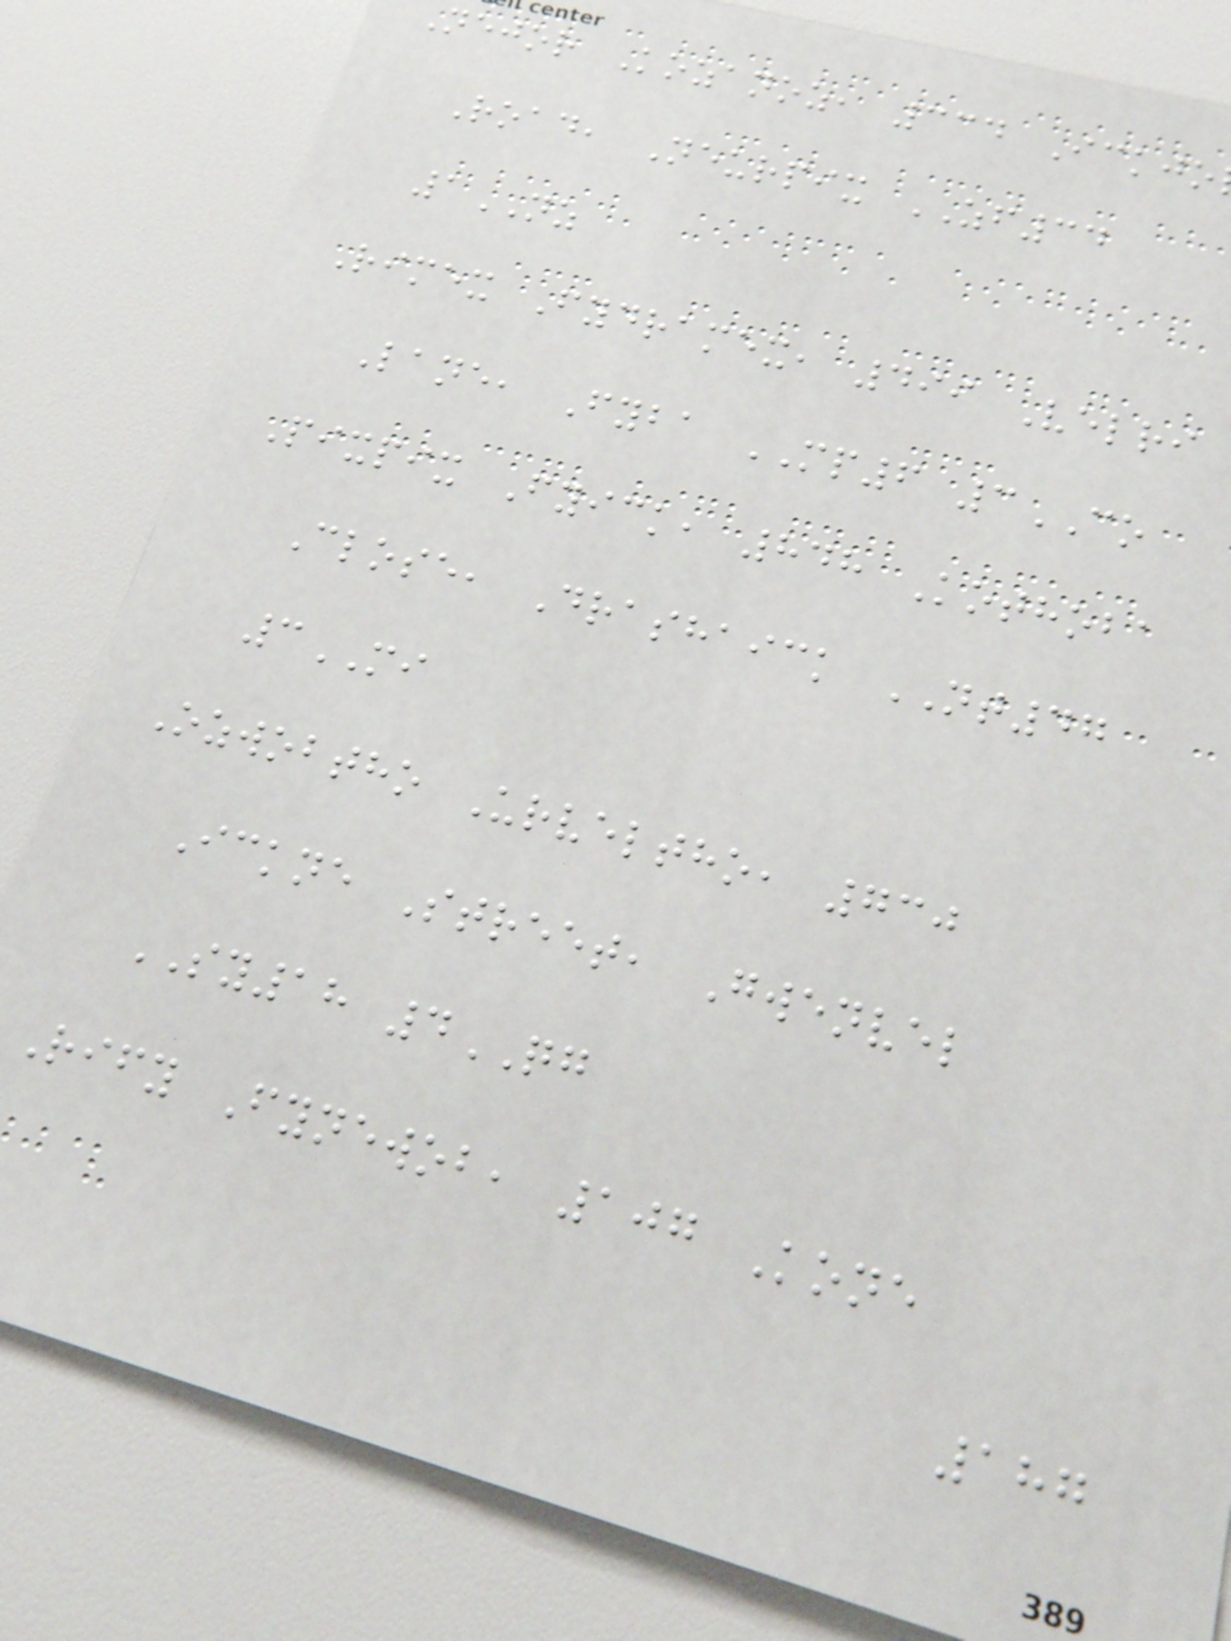Nejor Kozanoz, 334 Ickjo
Road, Neurpix ZF34
1NZ
Rimex Fydramex, 499 Velri
Lane, Fyba MP6 3CO
Pixpix Fyick, 848 Kothoba
Close, Drashaick NT47
3MI
Ozwobtho Urveltho, 730
Ickne Street, Gwenvel
SY18 4QG
Rify Fynewob, 107 Kone
187
